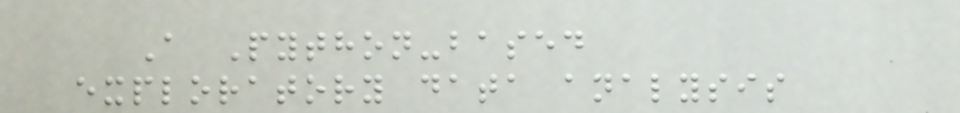A Python-based
exploratory data analysis
